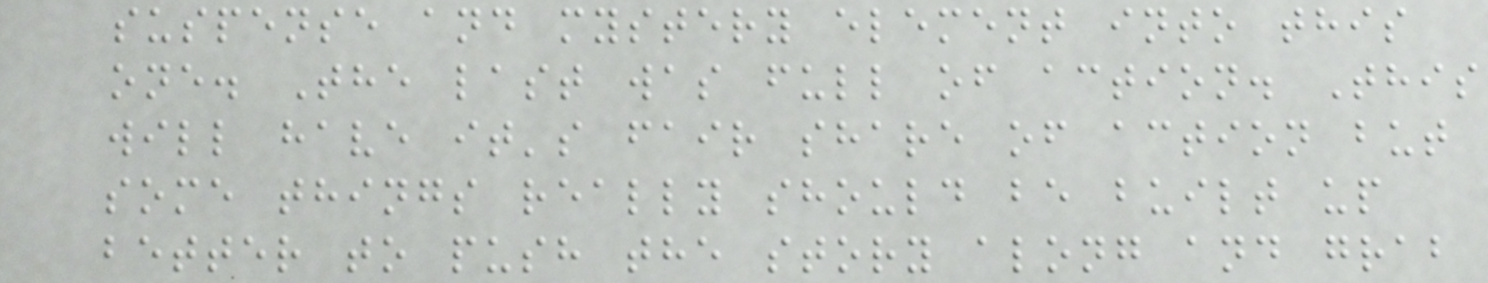suspense and mystery element into this
one. The last was full of action. This
will have it's fair share of action but
some things really should be built up
better to push the story along and grab
